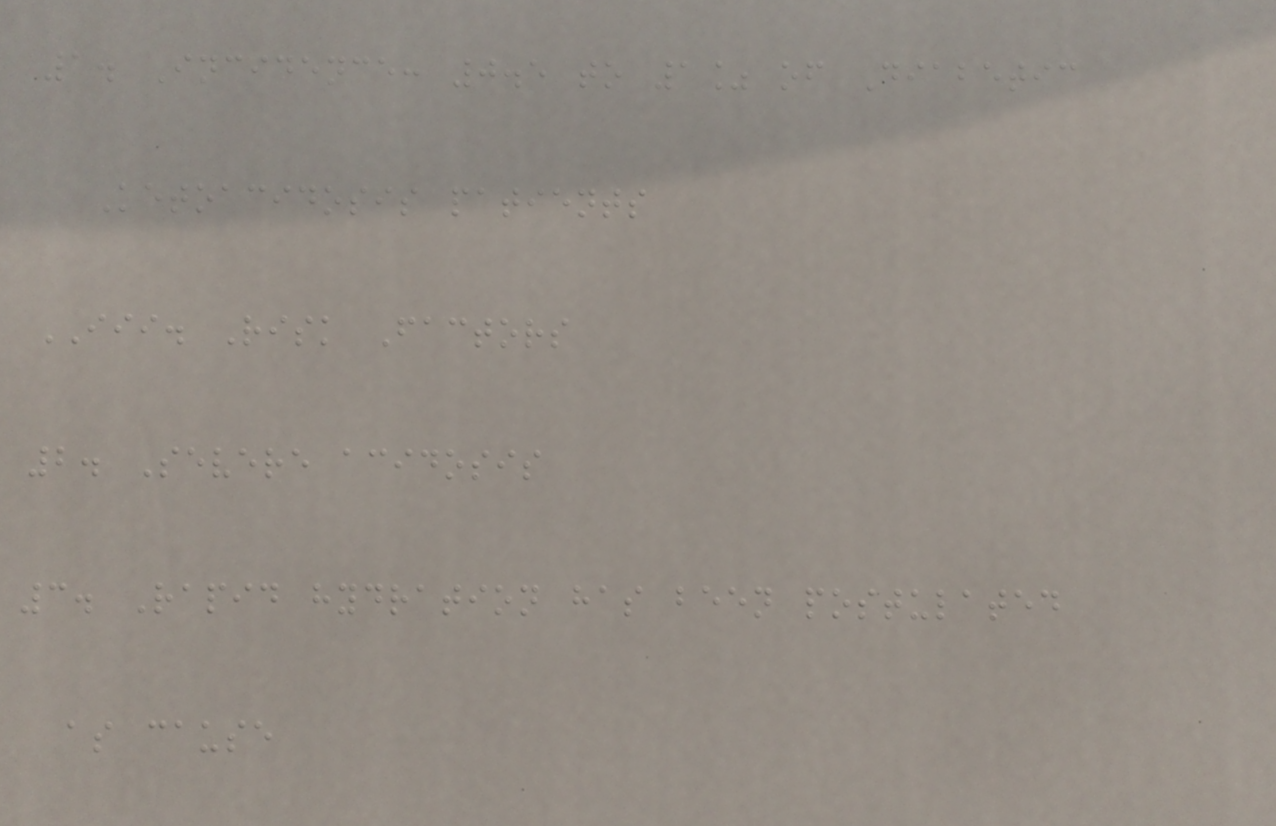1. Incidence: 0.5 to 1% of Diabetic
Ketoacidosis patients
III. Risk Factors
2. Severe acidosis
3. Rapid hydration has been postulated
as cause
